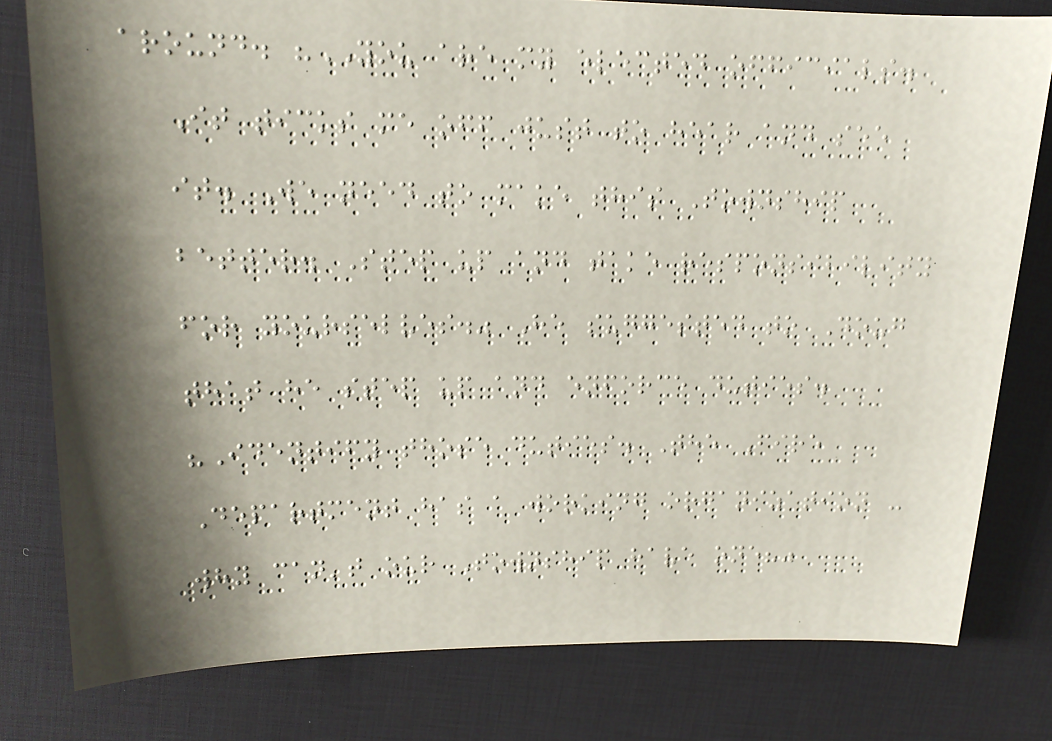around. "YOU are my elected officials.
It ticks me off just to hear and see
it. We need to make this Township
better. Step up and take responsibility
for yourselves." He suggested to Doug
that he step up and enforce duties.
"Identify those duties. The Fire
Department has a working organization -
why can't our Township have one?"
